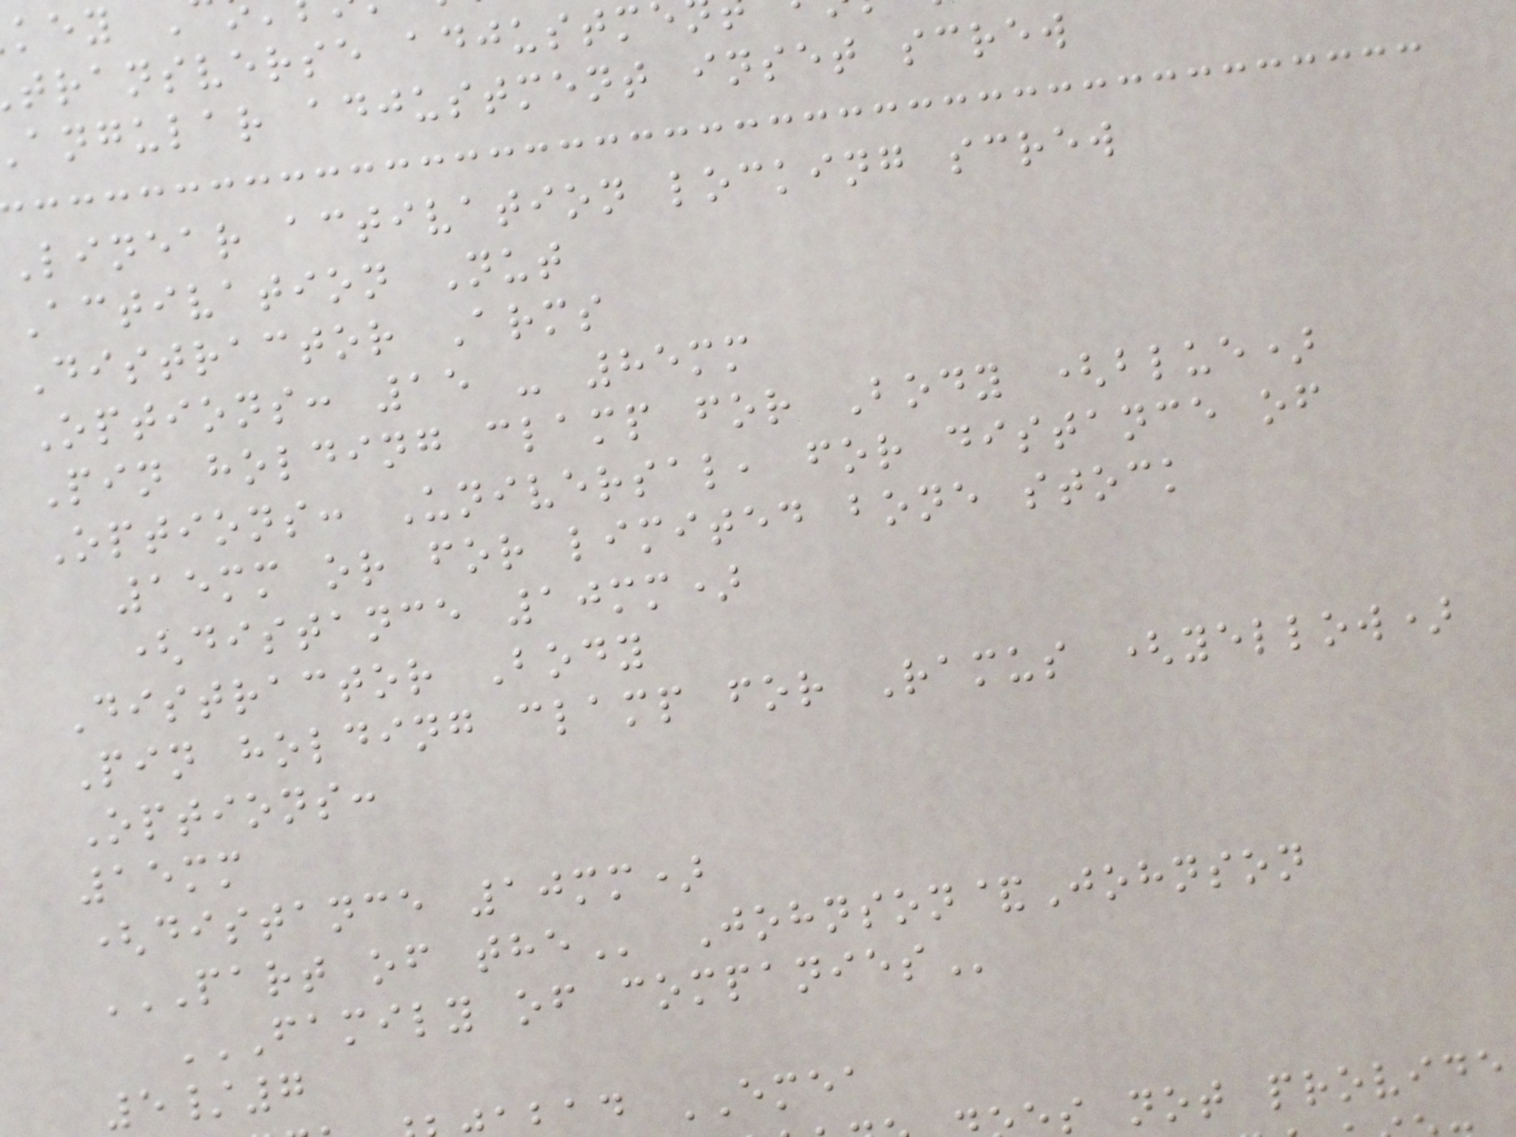transverse adjustm
angular adjustment inset screw
Linear activation locking screw
Activation Nut
Distractor Arms
Options: 15 - 85mm
Pin holding clamp for Body (blue)
Options: Universal, for distance of
15mm or for limited bone stock
(distance 10mm)
Distractor Body
Pin holding clamp for Ramus (yellow)
Options:
15mm
(distance 10mm)
PART OF THE Johnson&Johnson
FAMILY OF COMPANIES
5/7
ad EMEA
s not provide
